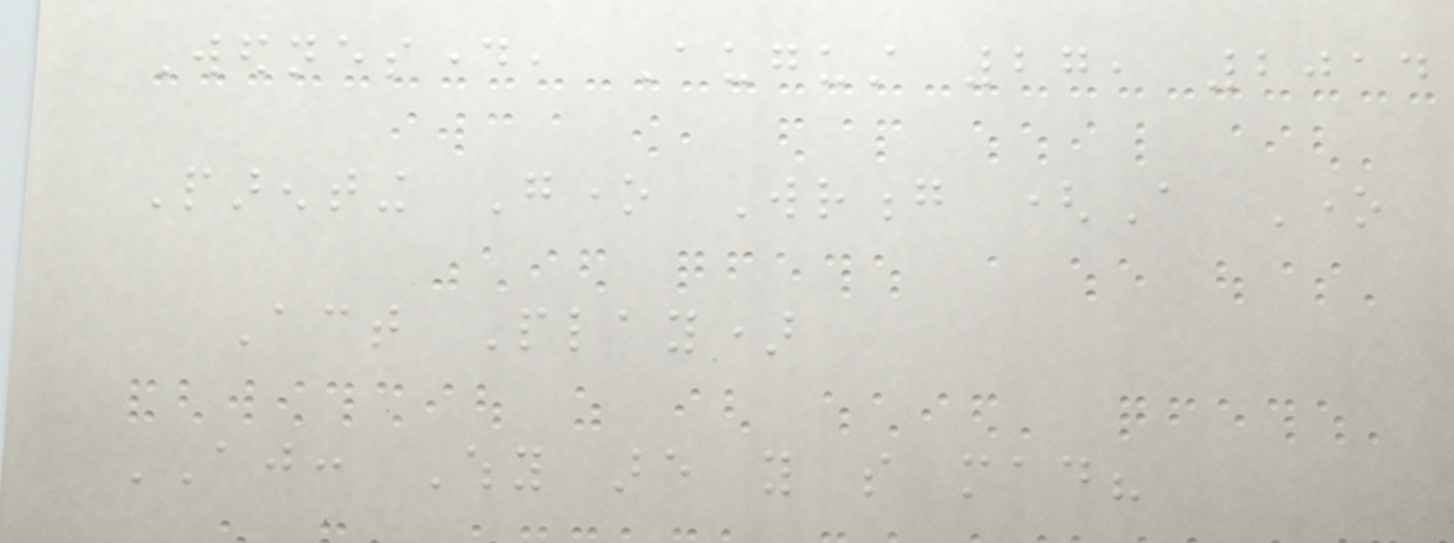Wednesday, August 27, 2014
Parenting Gone Wrong (A One
Act Play)
AJ: Why are you so mad?
